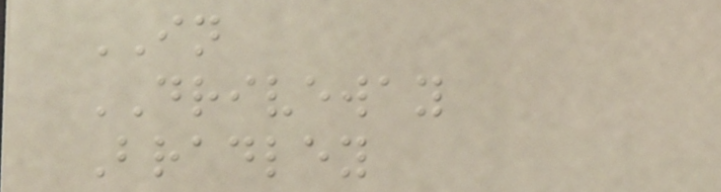IN
DRIVEWAY
Bradley
